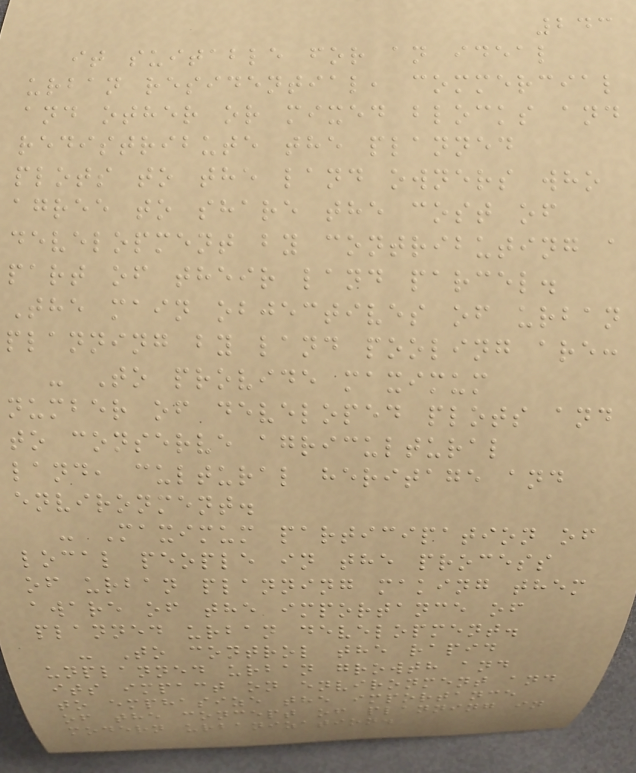243
it suitable for an ideal
urban residential, commercial
and other or mixed blocks and
redistribute the planned
plots to the land owners who
agree to share the cost of
development by contributing a
part of their land parcel.
The main objectives of urban
planning by land pooling are:
- To provide maximum
number of developed plots and
to conserve agricultural
land, cultural heritage and
environment.
- Maximum participation of
local people in the process
of urban planning making them
aware of the importance of
planned urban development.
- To control the rapid
unplanned urban growth and
its impact on environment and
to emphasize the importance
of the concept of planning in
modern urbanization.
